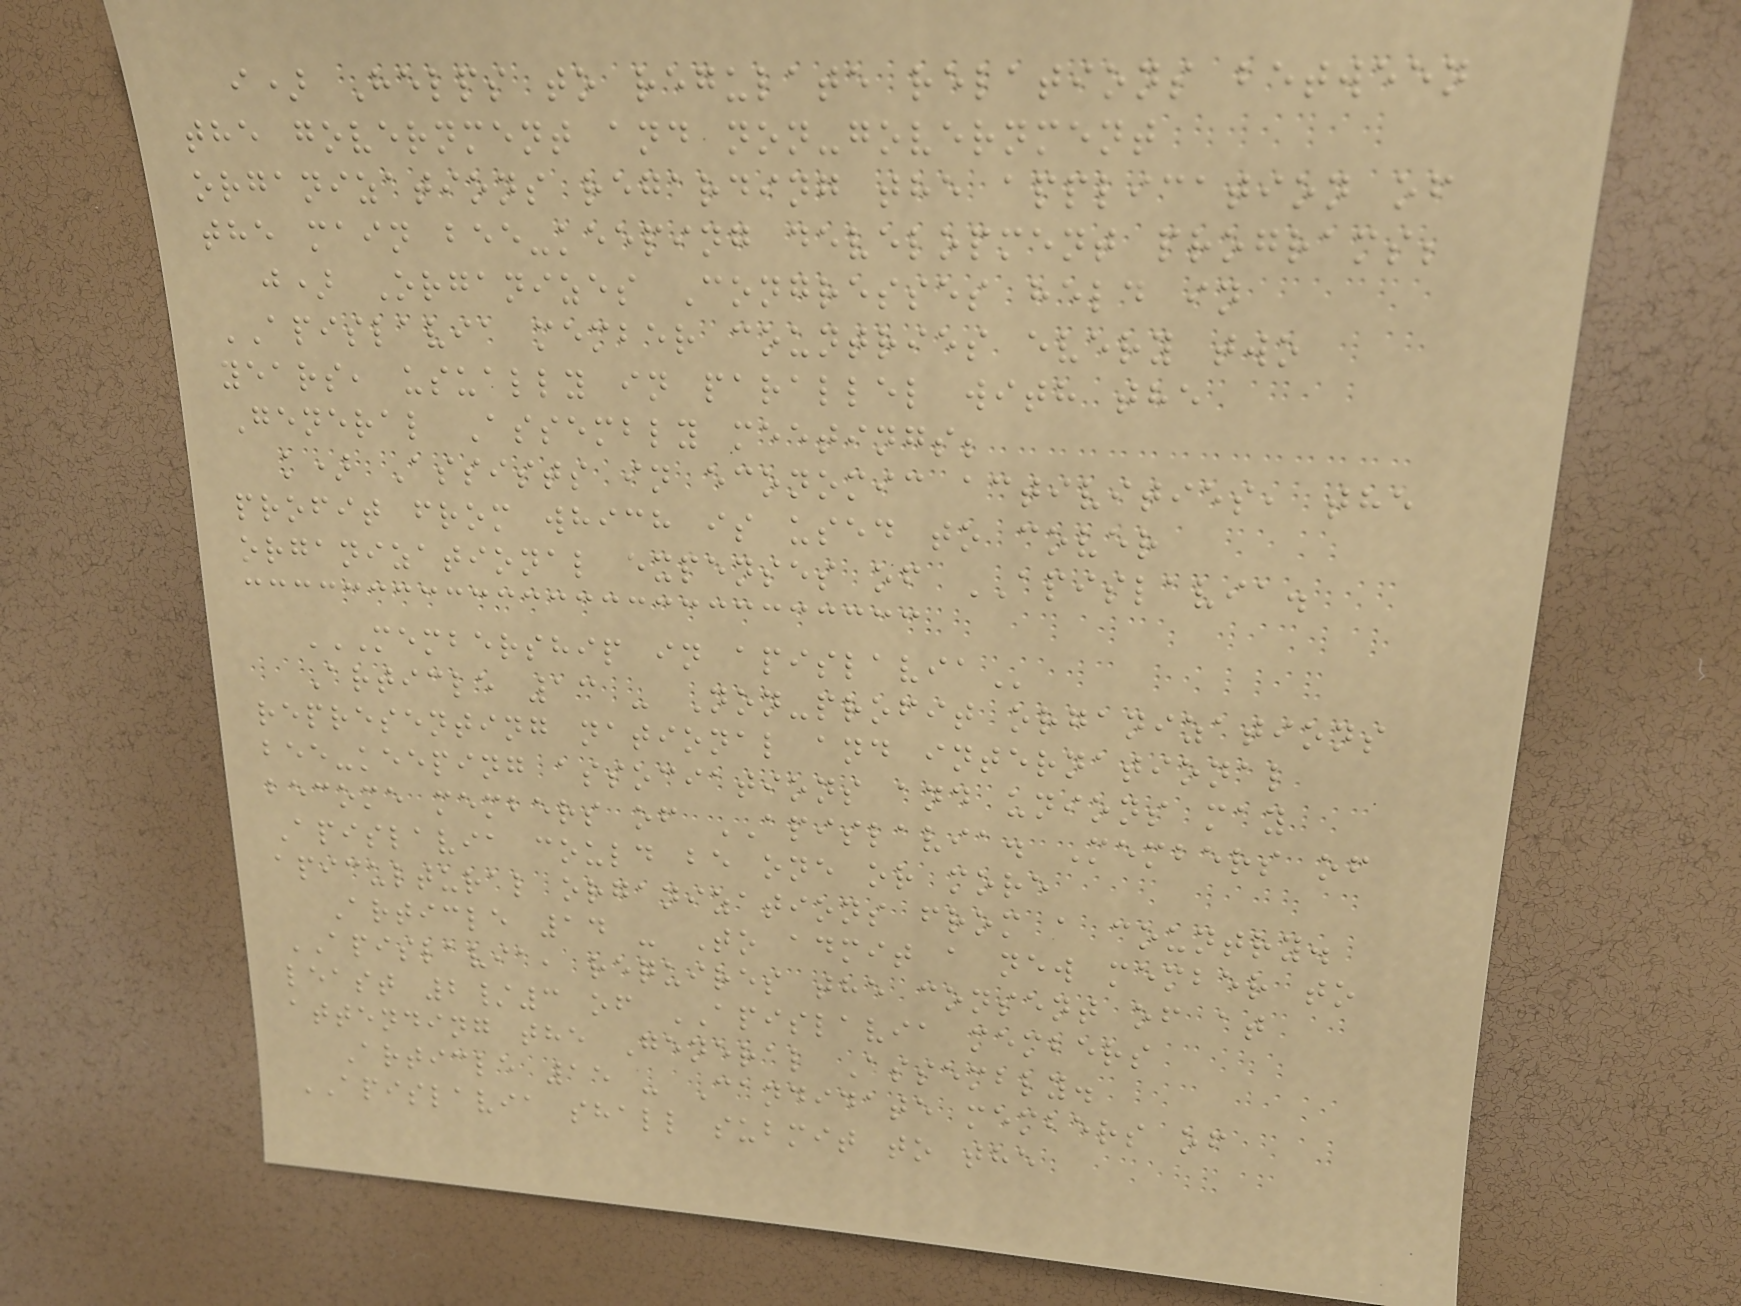i) Helps to regulate relations between
the government and non-government
organizations regarding the application of
the main bee-keeping development programs;
j) Organizes Congresses held in
APISLAVIA member countries every two
years, usually in parallel with the
General Assembly meetings;
k) Assists in economic activities, the
profit from which is used to cover
organizational expenses of APISLAVIA.
MEMBERSHIP IN APISLAVIA
Article 13 - Non-profit organizations
representing national and international
bee-keeping associations and unions may
become members of APISLAVIA. Members of
Apislavia could be one or more
apicultural organizations from a country.
Article 14 - To admit a new member to
APISLAVIA, requires the consent of at
least 2/3 of APISLAVIA members
attending the General Assembly.
Article 15 - Candidate members of
APISLAVIA shall submit to the
